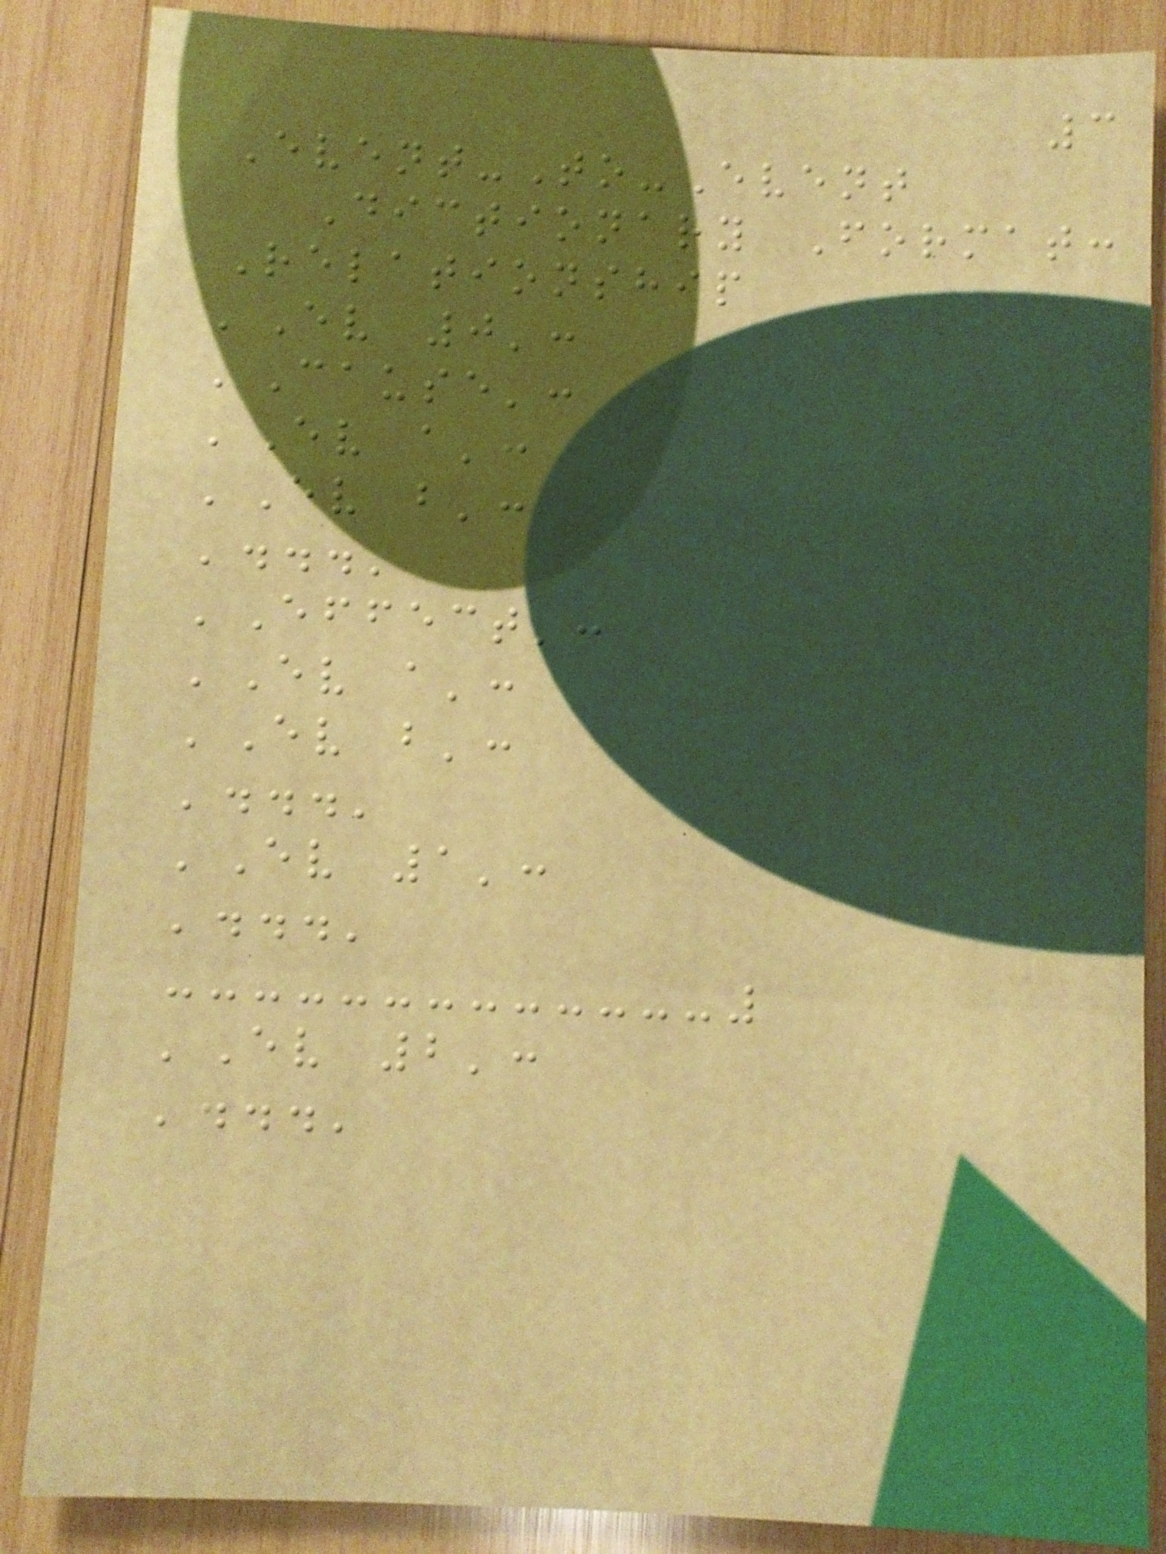3
Event-To-Event
Dictionary Format:
Relationship
'Ev 0':
'Cause':
'Ev a':
'Ev b':
'...'
'Effect':
'Ev a':
'Ev b':
'...'
'Ev 1':
'...'
'Ev 2':
'...'
